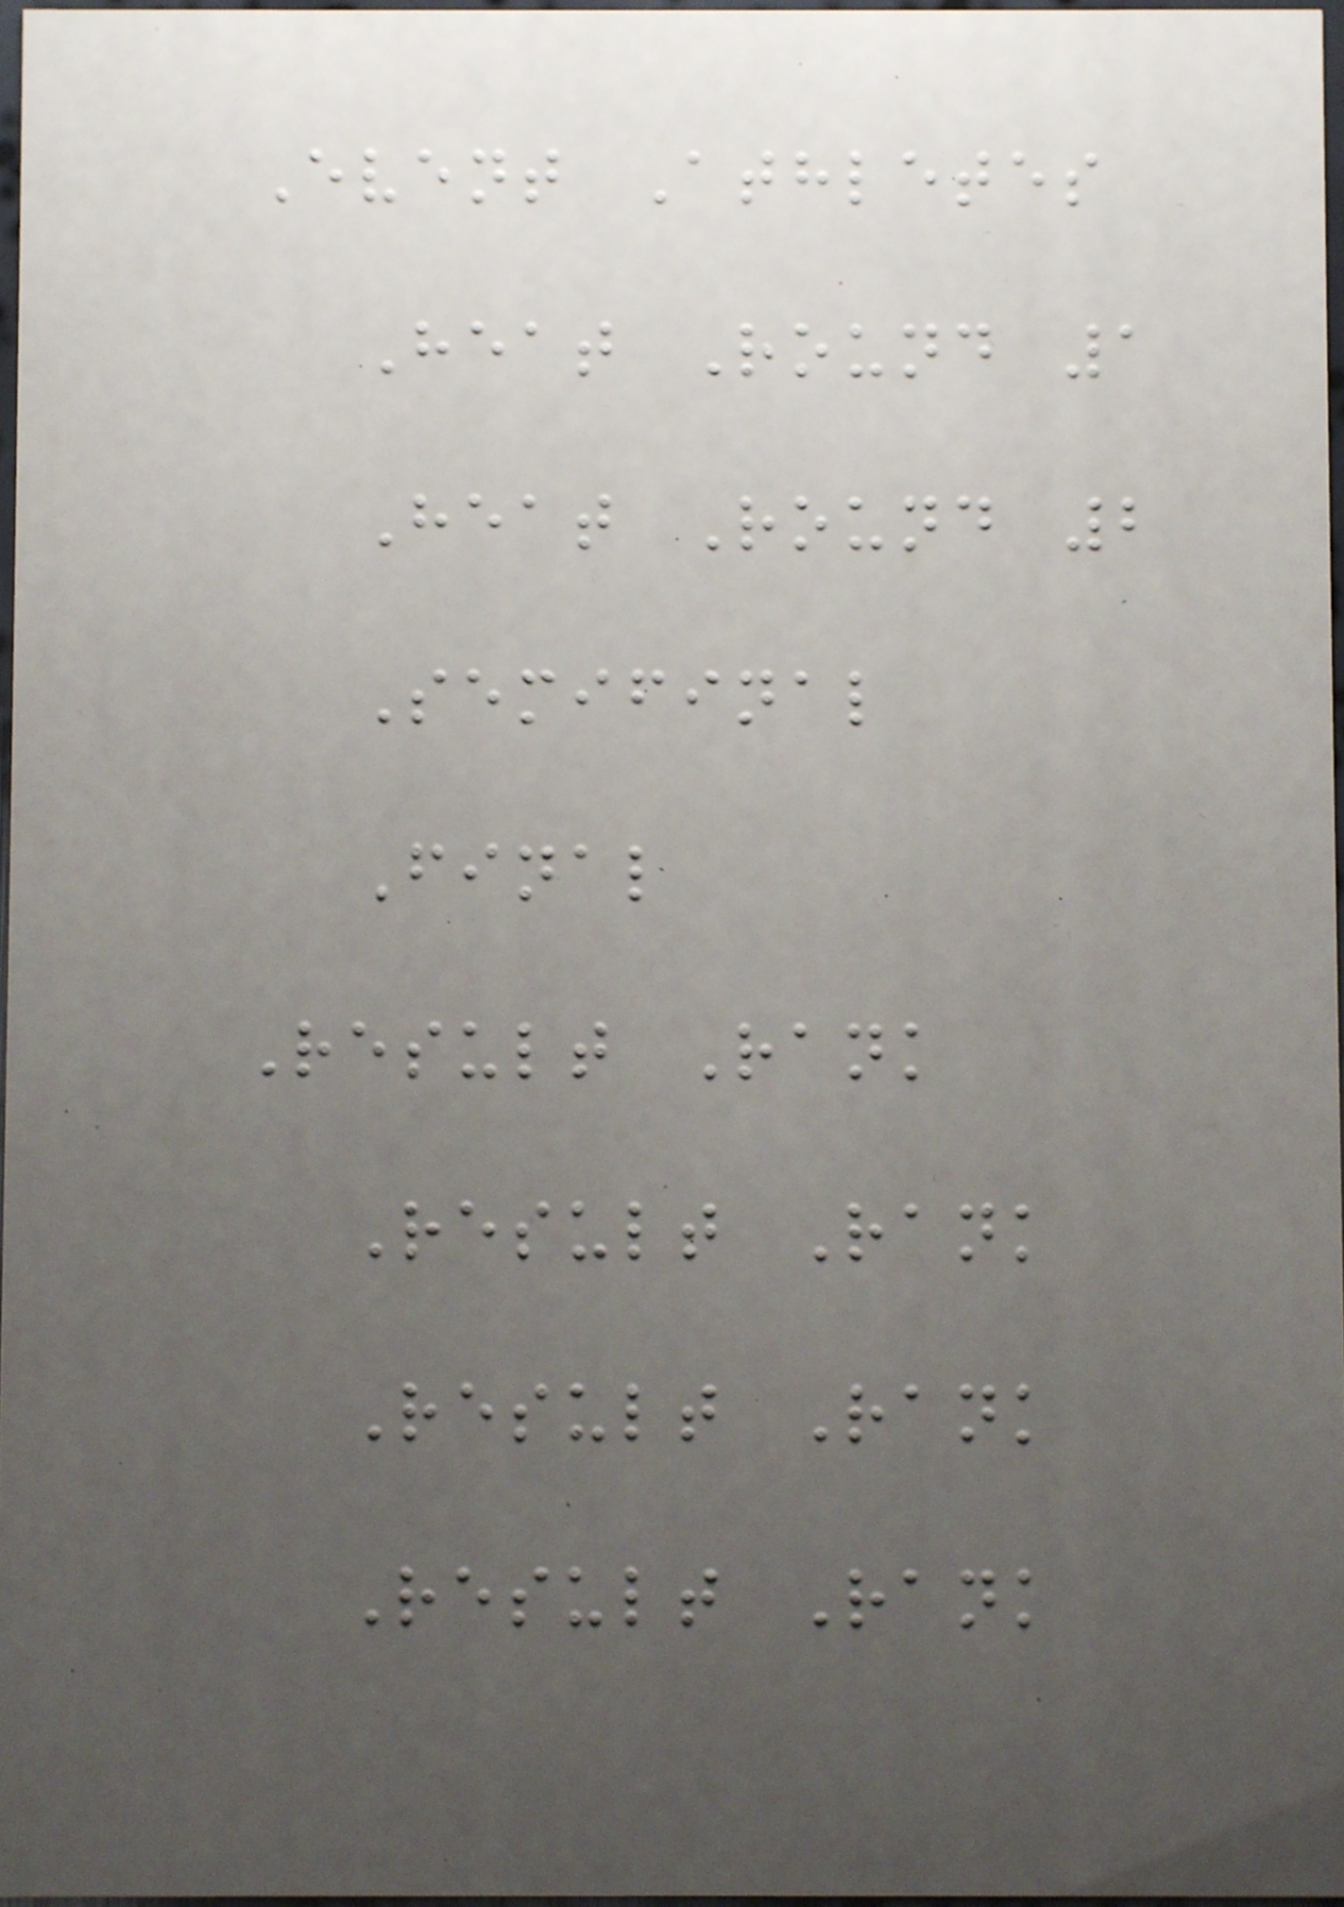Event Athletes
Heat Round 1
Heat Round 2
Semifinal
Final
Result Rank
Result Rank
Result Rank
Result Rank
